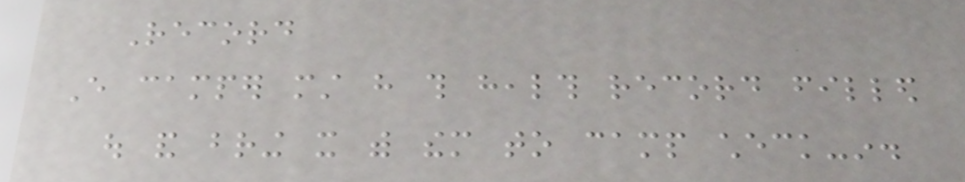Record
Every camper must have this health record filled
out and bring it with them to camp check-in.
